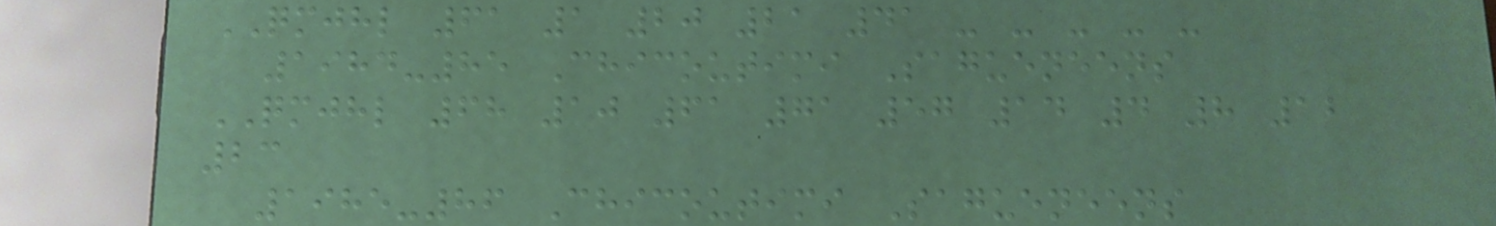QMJHL 61 1 20 21 41 - - - - -
1984-85 Chicoutimi Sagueneens
QMJHL 68 10 61 71 57 14 4 8 12
23
1985-86 Chicoutimi Sagueneens
